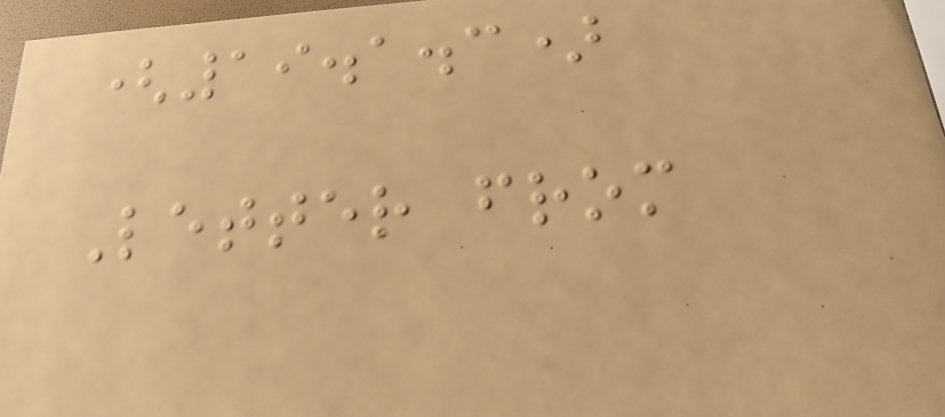(19.1.3)
Letter from
